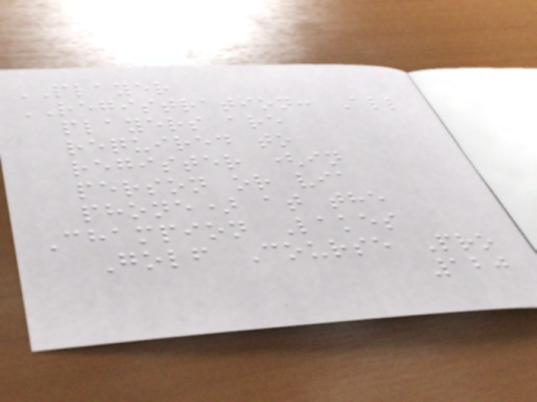PLAYER
REGISTRATION: All
players are
required to
register (in
person or via
phone) at the
Champion Lakes
Golf Course Pro
120
